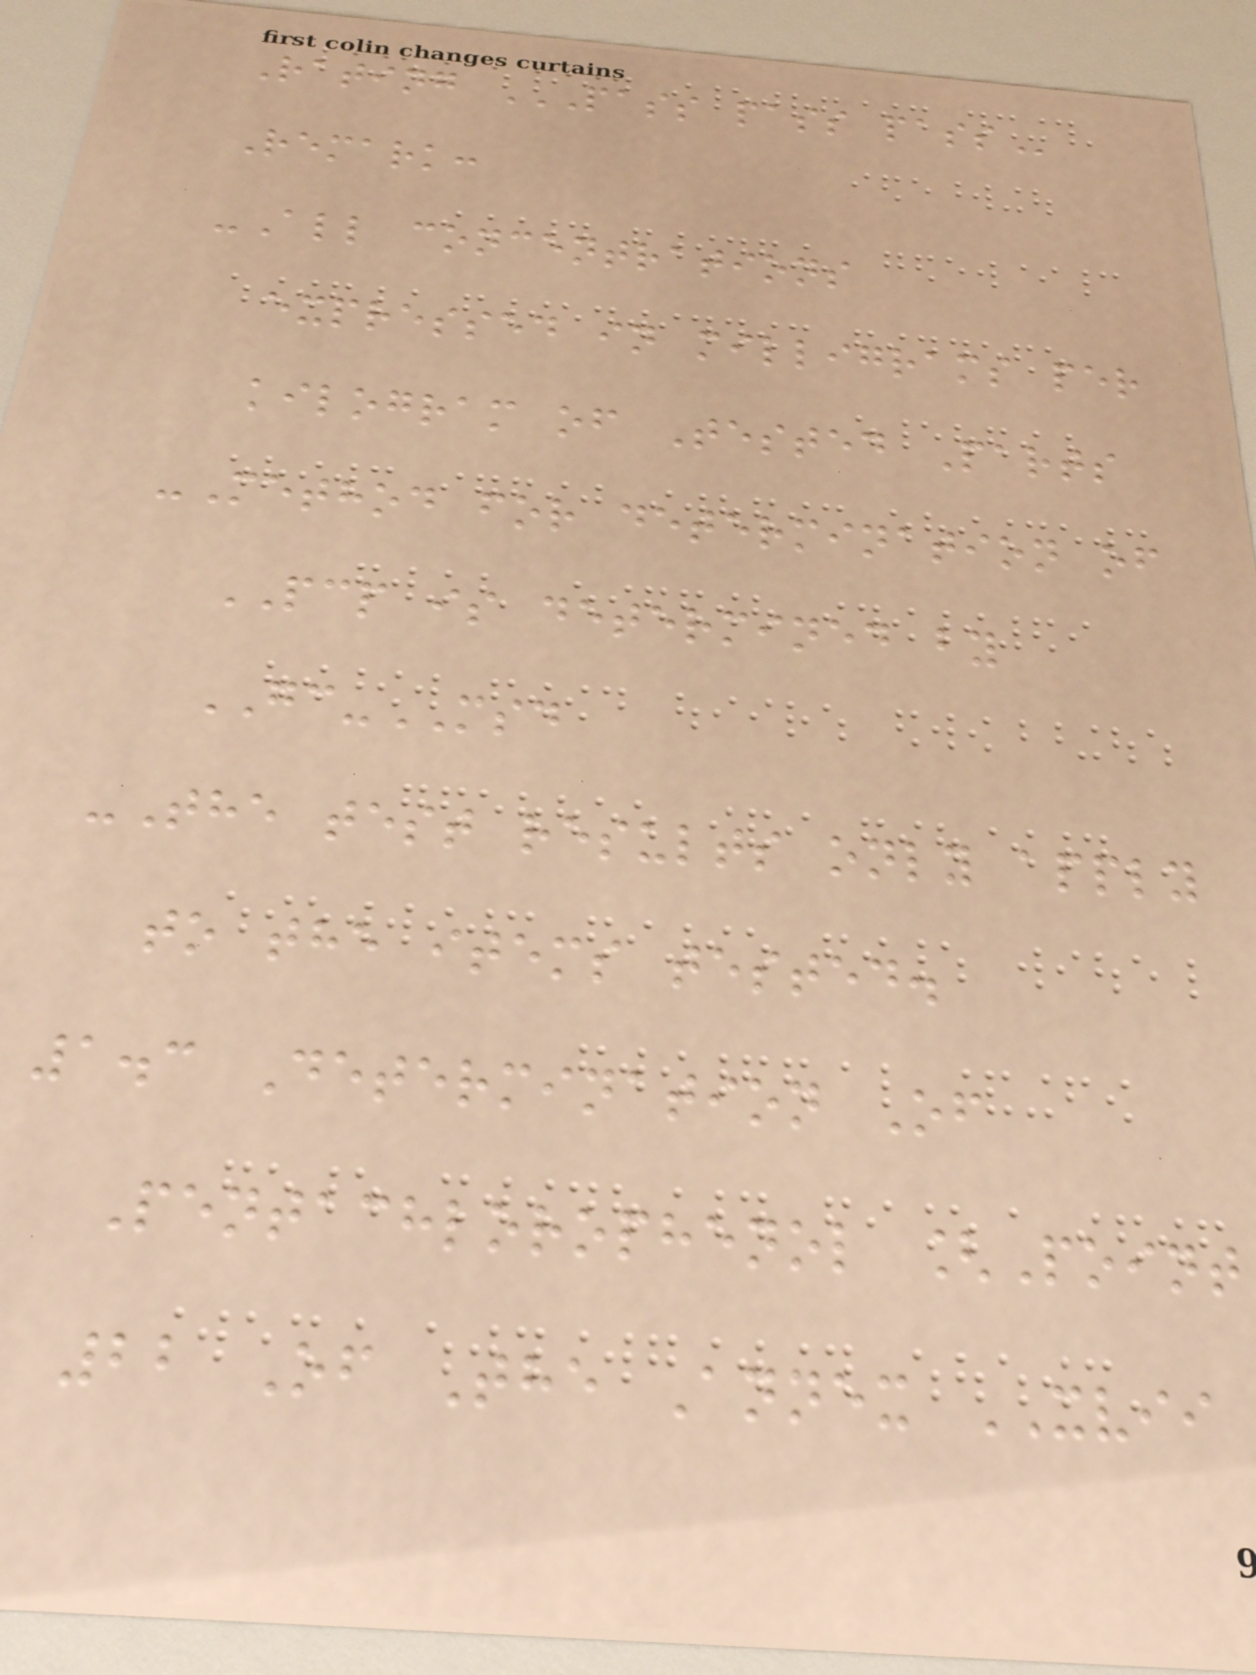Rating PASS PASS PASS
Remark:
-All concentrations
expressed in milligrams per
kilogram of Tested Parts
-Method for determination of
PCP is determined by
GC-MSD
-The test results only apply
to the items tested.
1.3 Determination Of
Pentachlorophenol [Point
22 Of The Annex XVII
